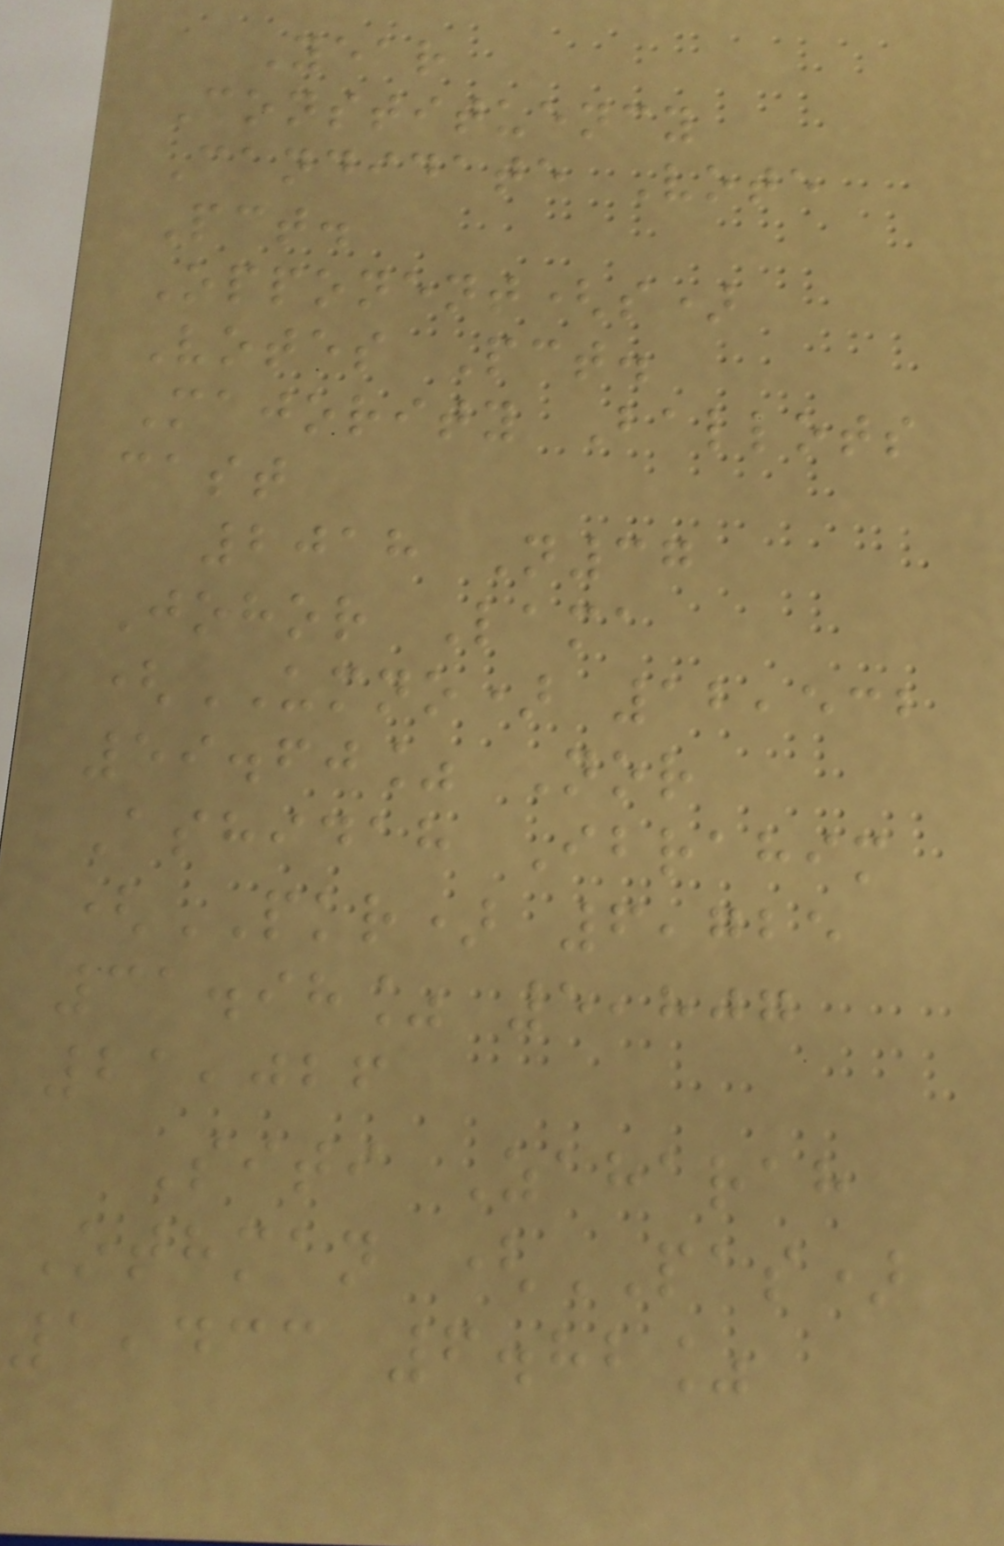Year
Constituency
Candidate Vote
Pct.
Opponent(s)
Votes Pct.
Majority Ballots
cast
2018 N37
Johor Lama
(UMNO) 12,532
59.60% Nor
Ashidah Ibrahim
(PKR) 6,725
31.98% 5,807
21,026
Siti Zaharah
Othman (PAS)
1,433 6.82%
